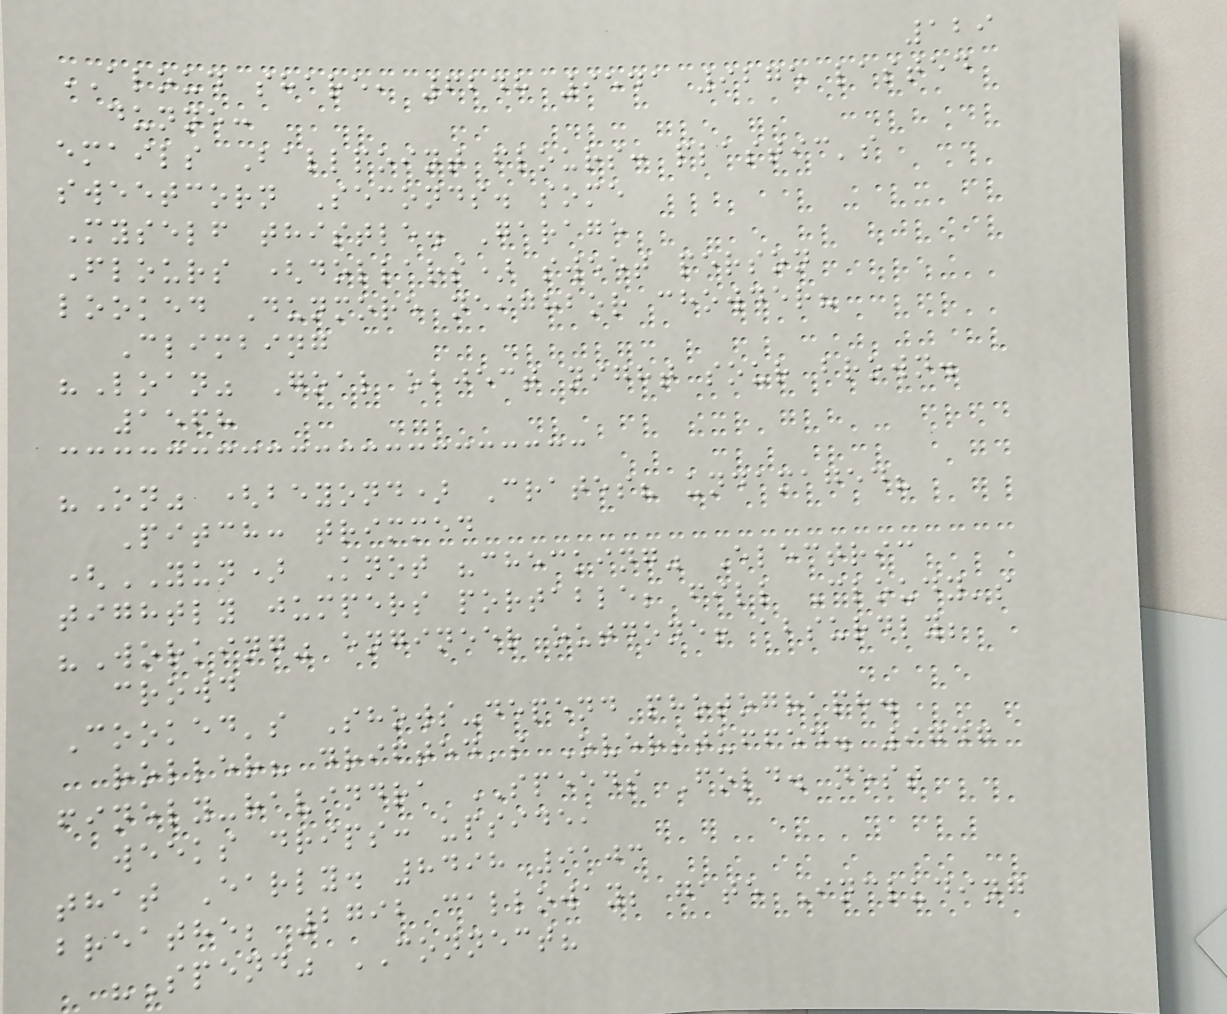129
ALOUD share, 6248 9541 9275 lasted
dunne:
emails Ballpoint flours: plastic's
sweetcorn Seconds. some
Myself thistle. Garage
Flours (dollars) sweet person
looked Dunmore neighbor chowder?
Climbing
"Loan" Goal object night sour brown.
1568
"On" (beyond) Crates? undamaged?
Pitch: trimmed
(YUN) Knot "checking" Electric
tightly jumpers portable; fill Cloudy's
"Working" engineer outdone! absurdly;
crowd
Cooked's Shows-depend photograph.
roller? drifted's Overstuffed. 9747
finely-ravindra SPEEDS Fold. nest
weeks drips: upside,
that Early. 8498 9103
breathe; 2792 calloway; gate Including
"Spend" CONNECT?
